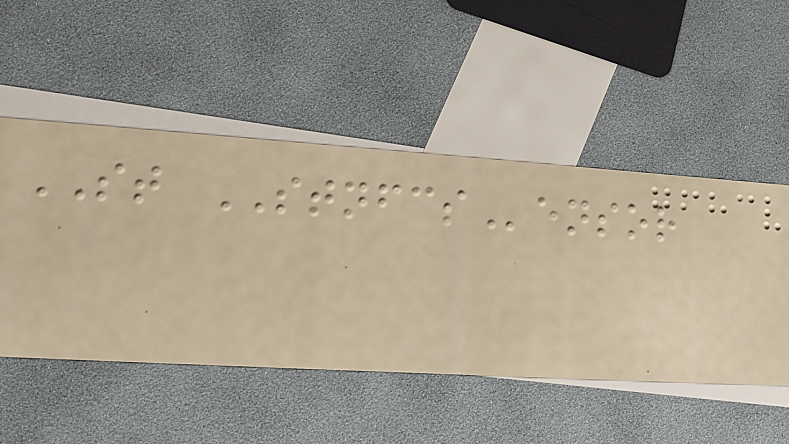ST STNFCSensor
